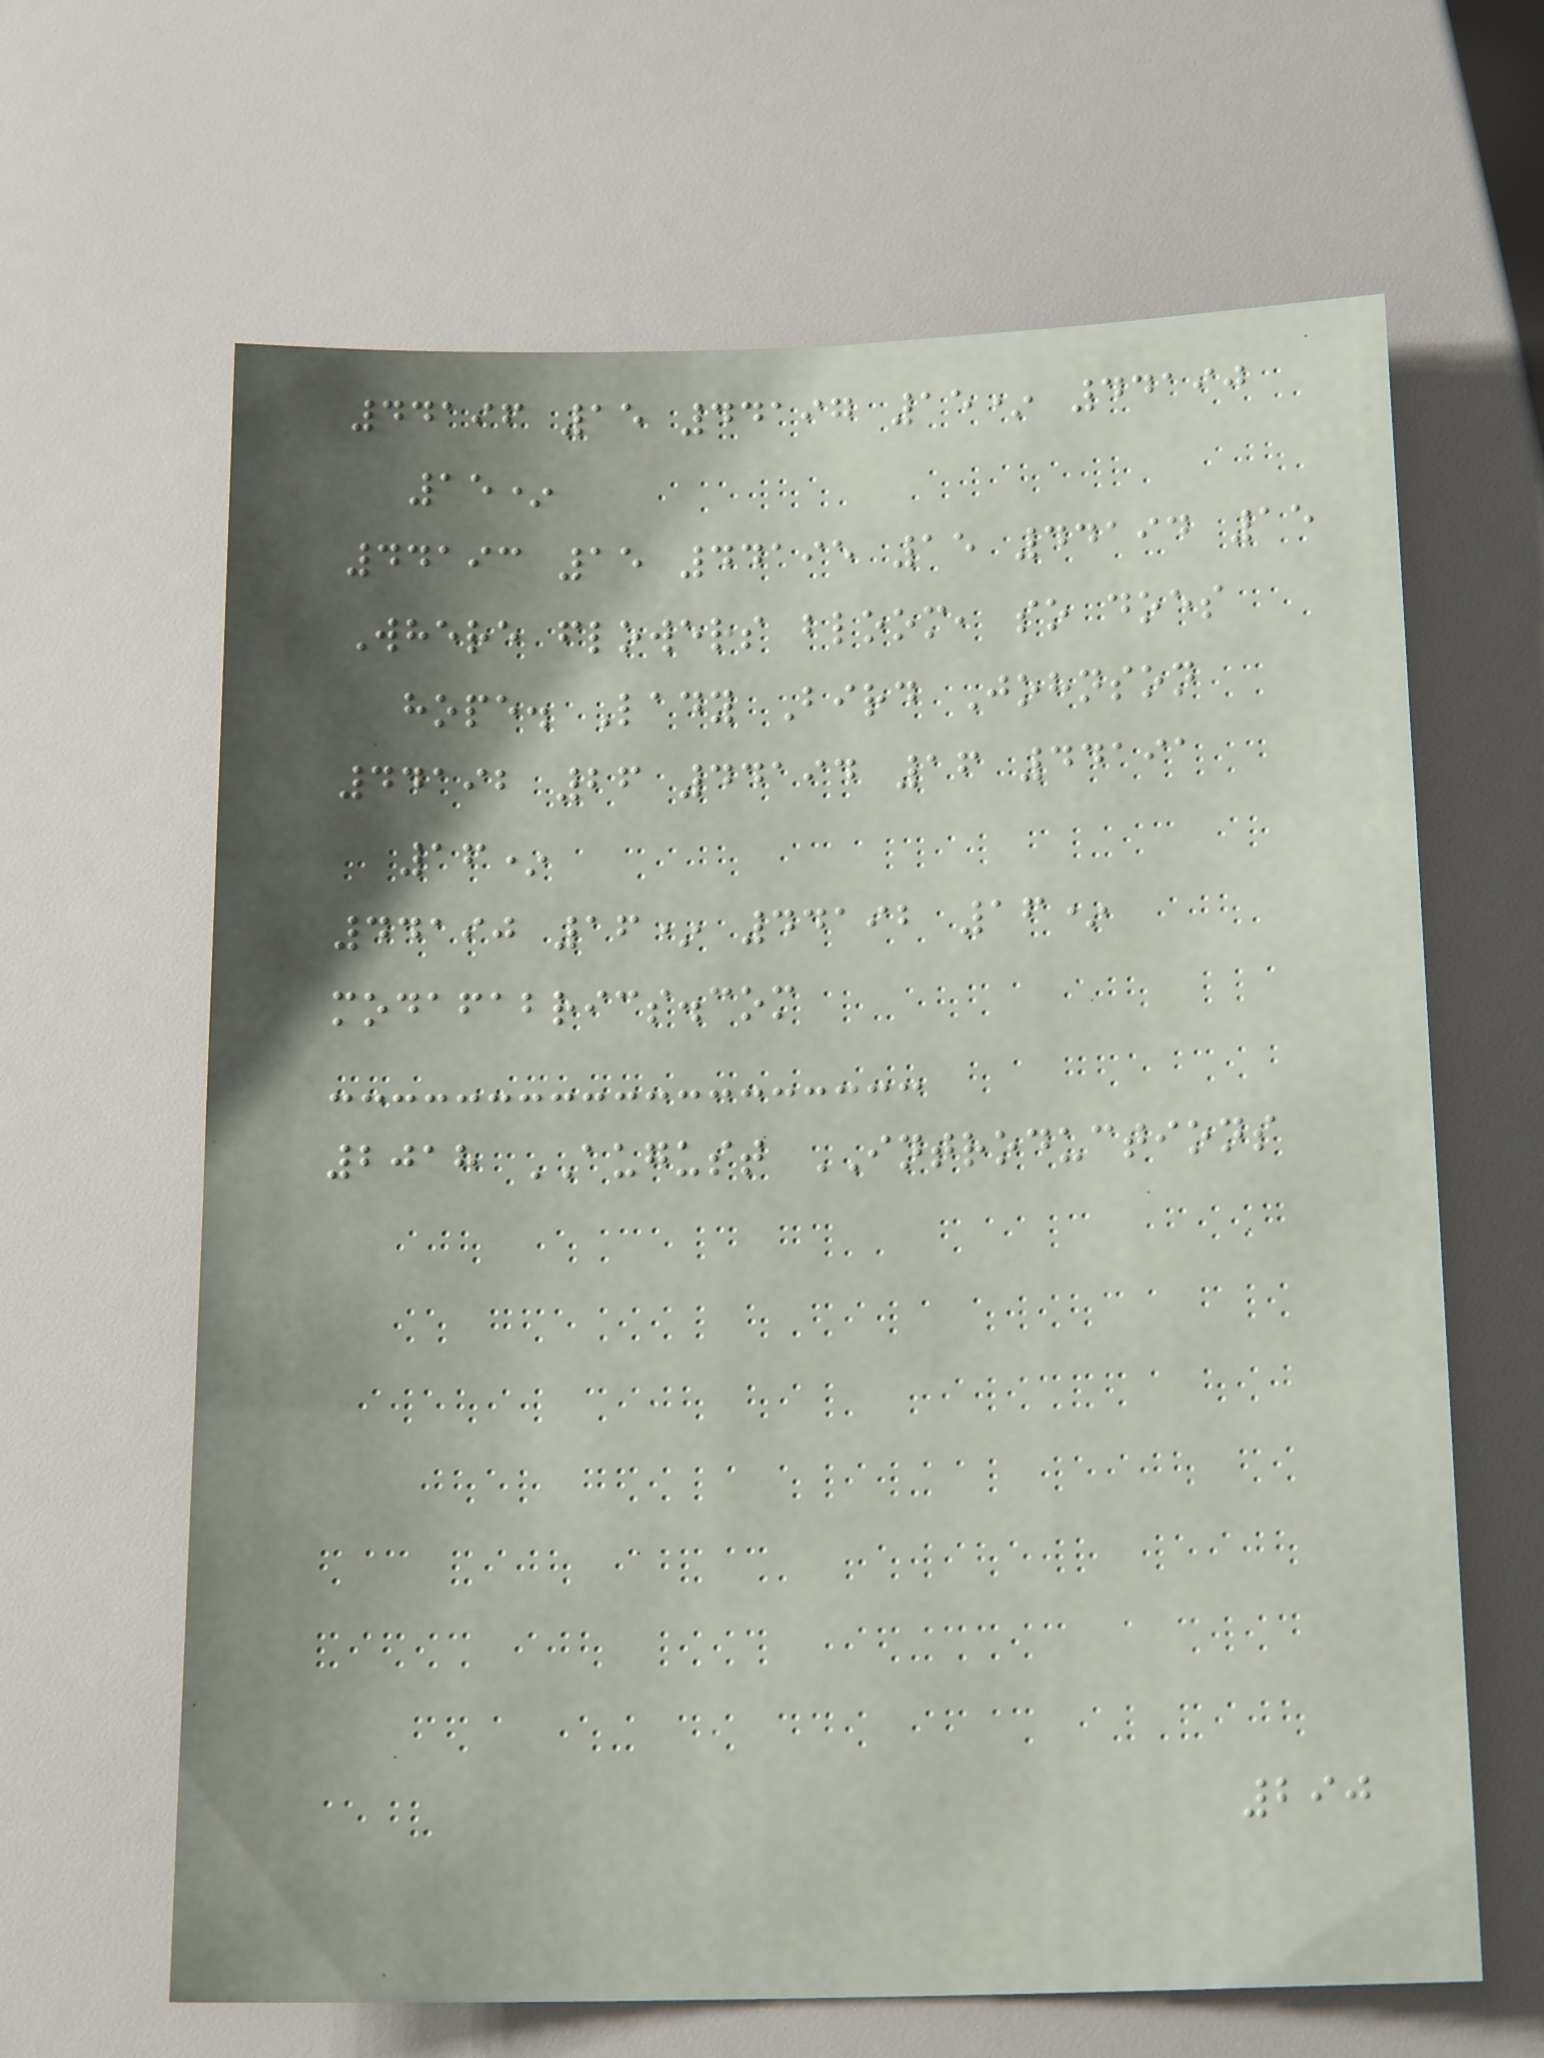44196 15 44197 15* 44190
15*
44193 15 44195 15 44194 15
Where flowers bloom, so does
hope. Lady Bird Johnson
44192 26 44194 16 44191
16*
44190 16* 44192 16*
modafabrics.com
2018 AUGUST INTRODUCTIONS
290
